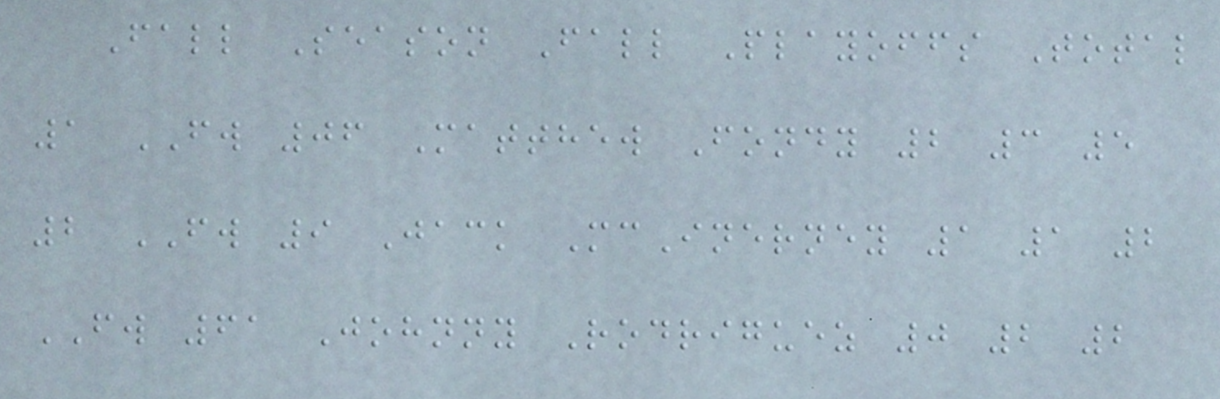Fall Season Fall Playoffs Total
1 FW 06 Matthew Fondy 2 3 5
2 FW 9 Jack McInerney 1 1 2
FW 61 Johnny Rodriguez 0 2 2
